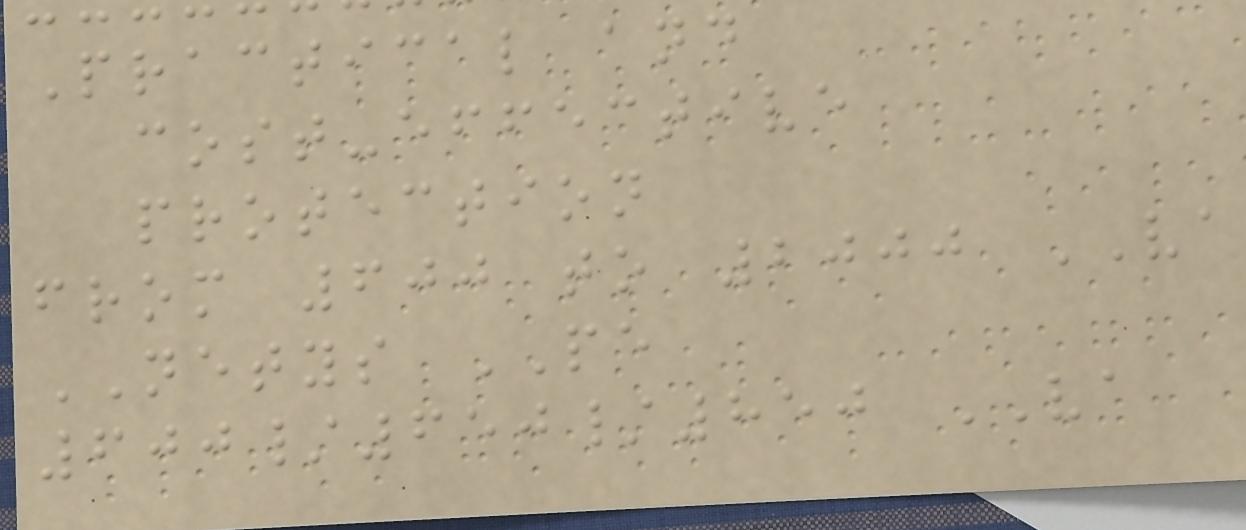Practical and
cost-effective
protection
from 600 to 2000 VA
NETYS PE
600/650/850 VA
